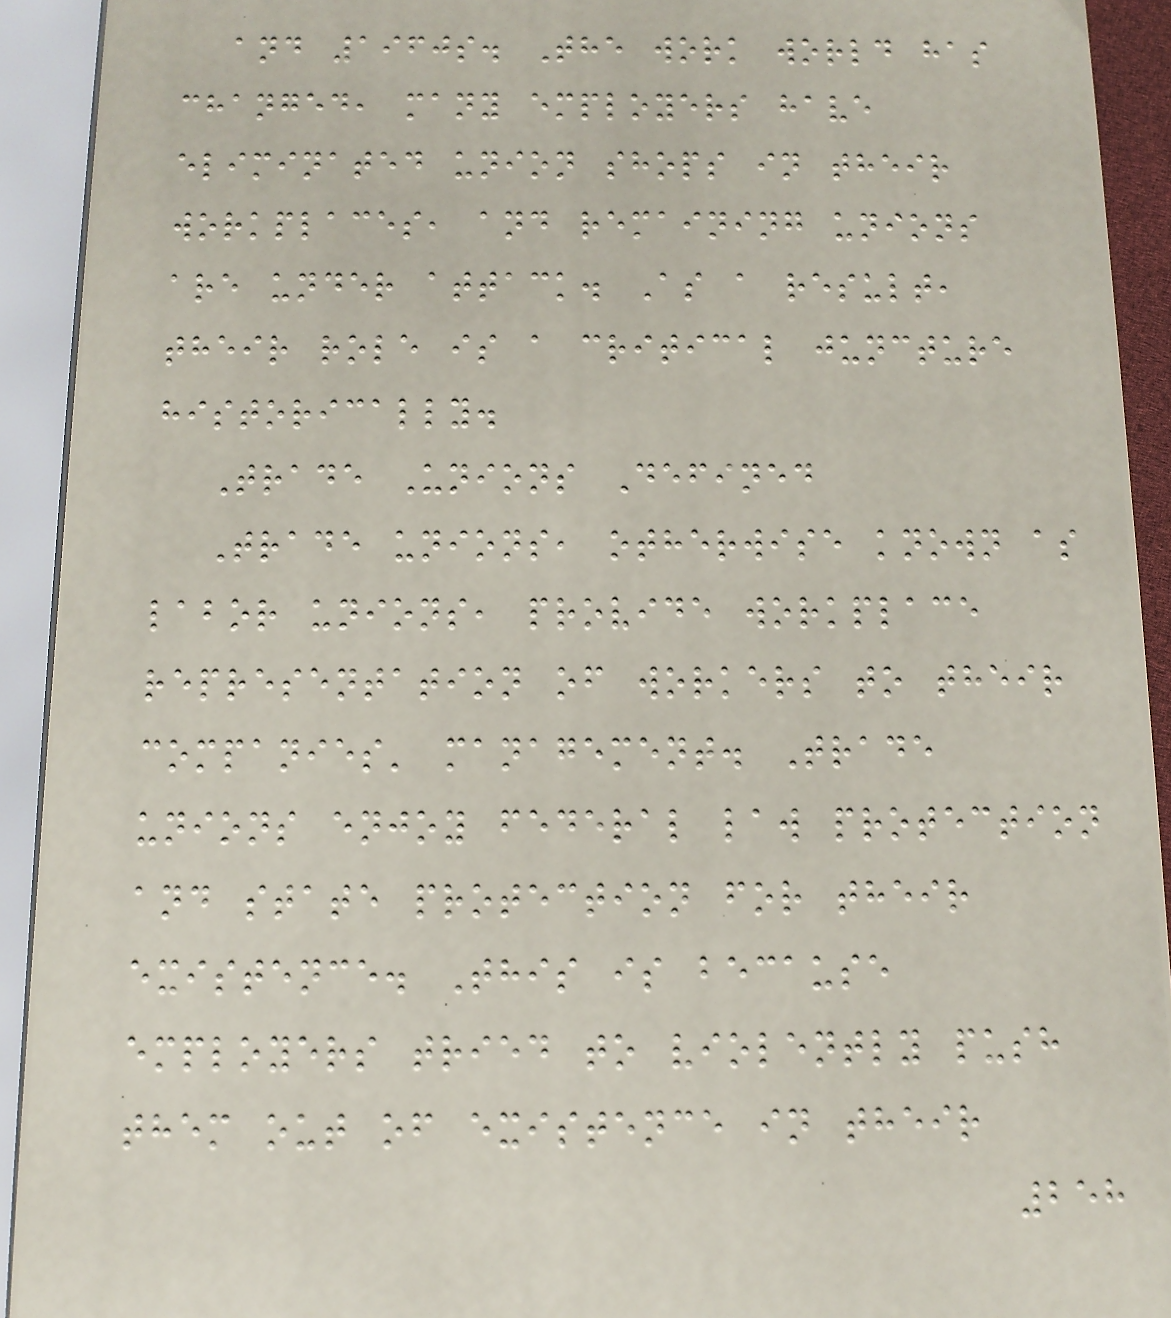and 1960s. The work world has
changed, many employers have
eliminated union shops in their
workplaces, and remaining unions
are under attack. As a result,
their role is a critical juncture
historically.
Trade Unions Defined
Trade unions, otherwise known as
labor unions, provide workplace
representation of workers to their
companies' management. Trade
unions enjoy federal law protection
and state protection for their
existence. This is because
employers tried to violently push
them out of existence in their
258
